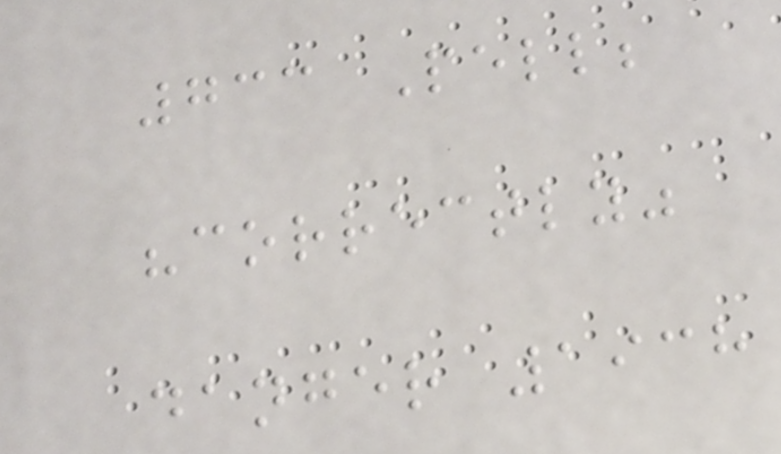733 Pell;
"correctly"
danger 1938
